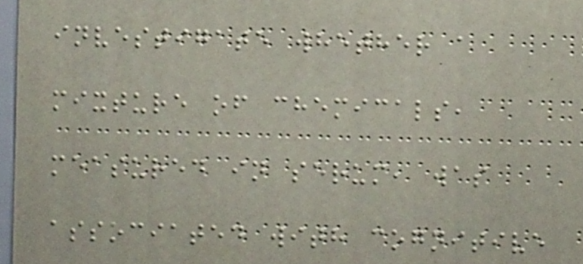investigate whether a
mixture of chemicals,
measured in serum, was
associated with cognitive
